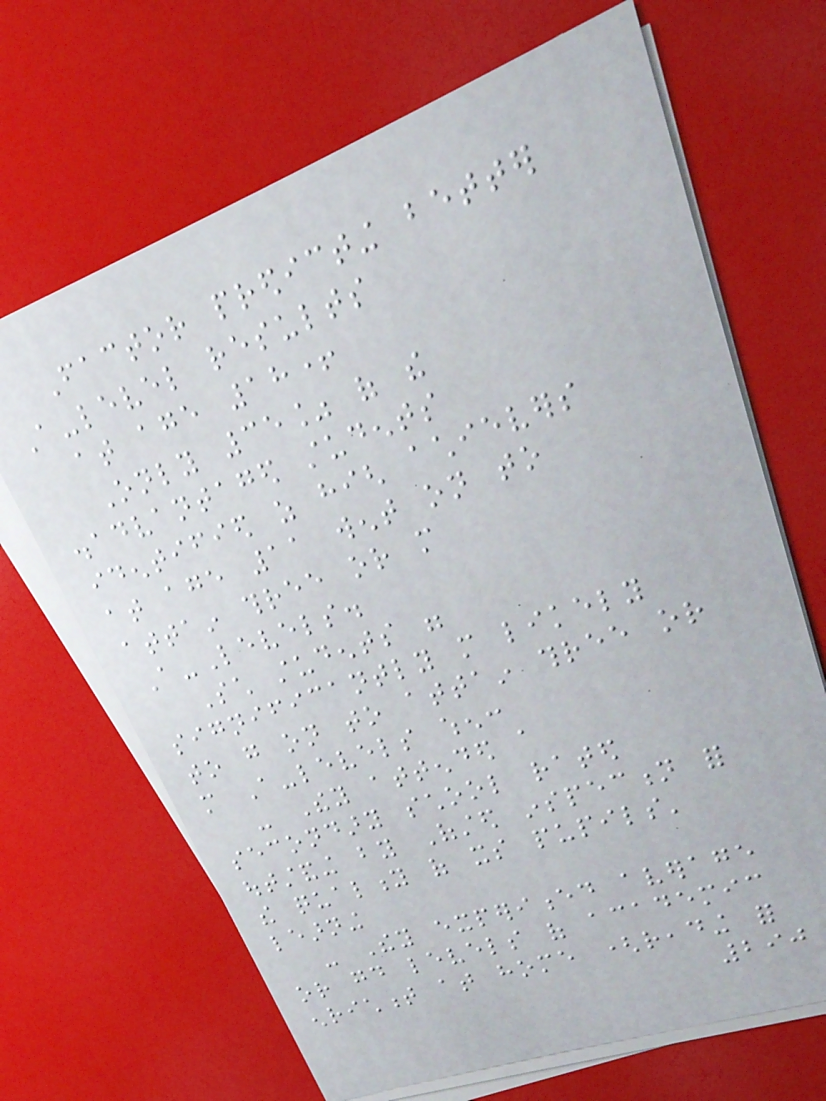Factor predicting better
A-level results
at age 18+
Only 35% of the
disadvantaged students
identified as high achievers
at age 11 went on to
attain three or more
A-Levels.
Such students were
significantly more likely
to go on to attain three or
more A-levels when:
- They attended a
secondary school rated
outstanding by Ofsted inspection for
the quality of its pupils'
learning
- They experienced average
or good levels of academic
enrichment at home (reading for
290
